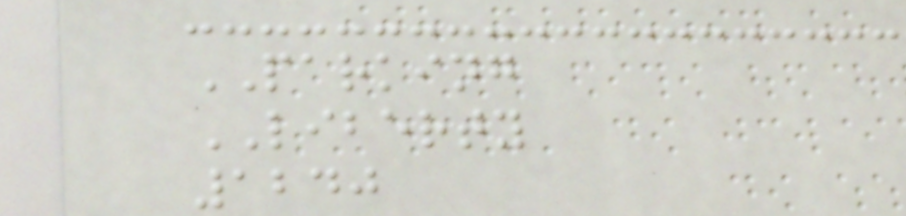PARKING
LIBERTY
1240
